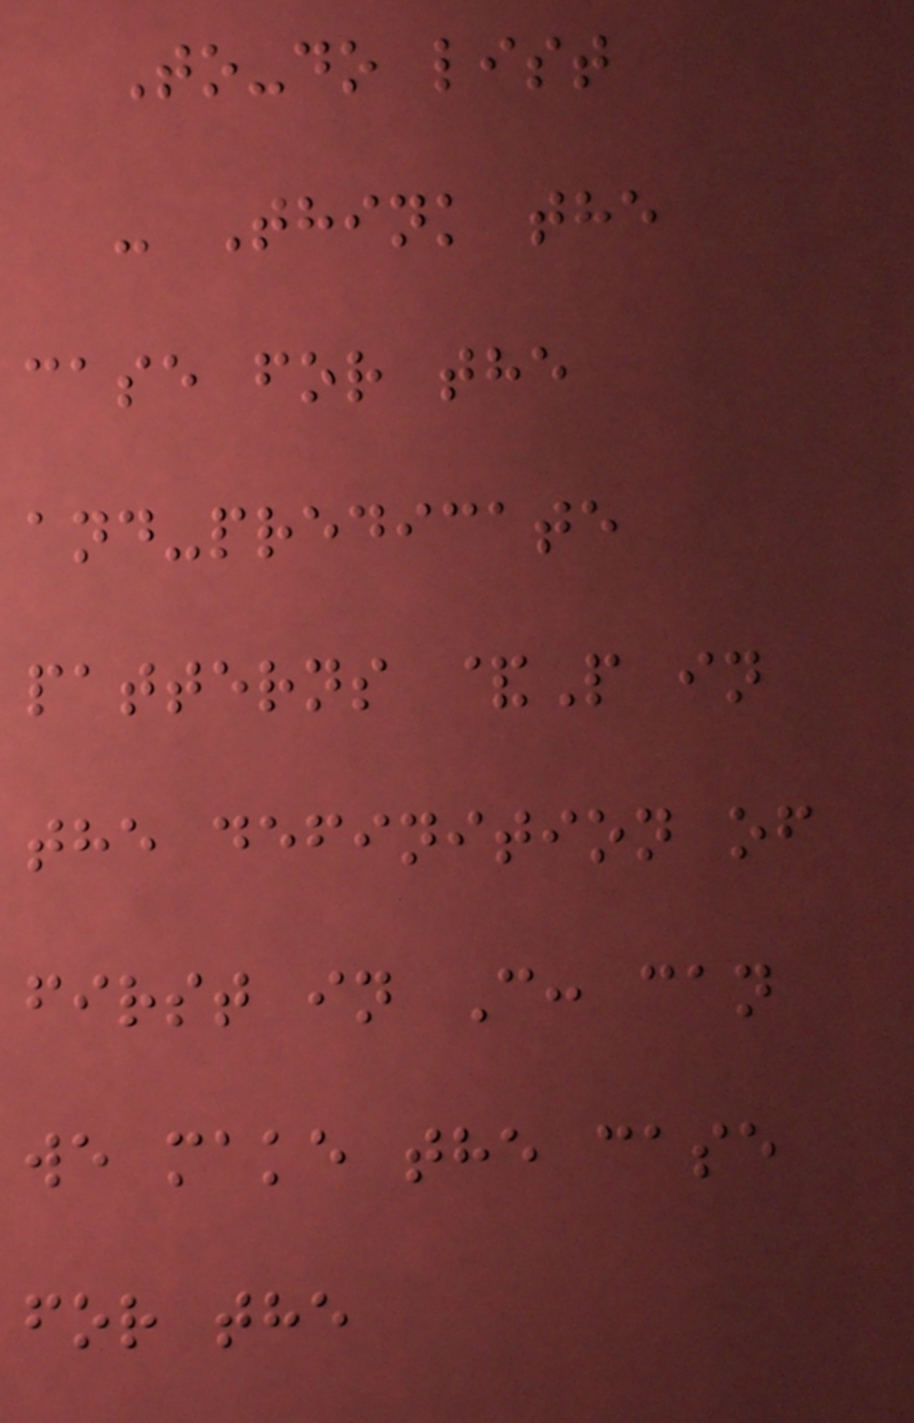To-do list
- Think the
case for the
and-predicate
patterns &P in
the definition of
first in C: can
we make the case
for the
